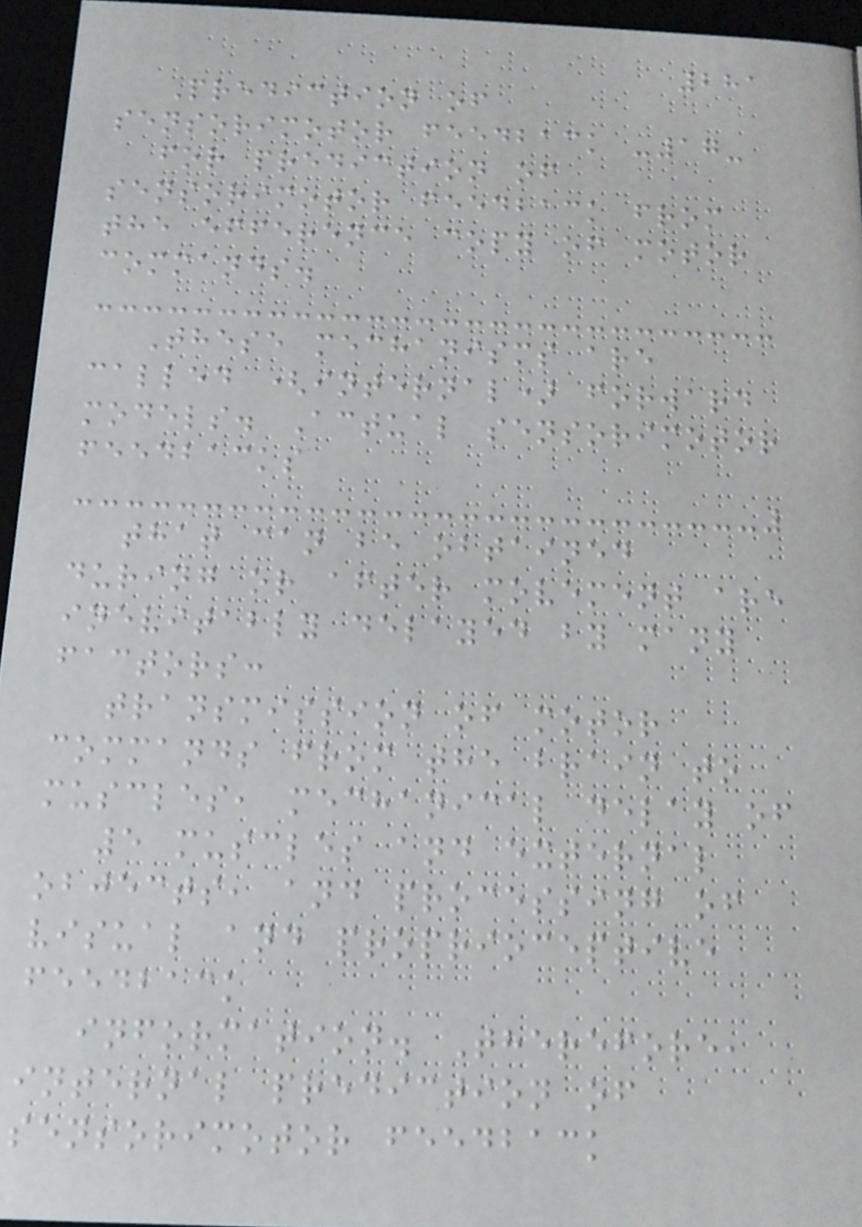281
Prediction of
sensorimotor feedback -17-
for prediction of
sensorimotor feedback from
the efference copy of motor
commands.
These mechanisms are
called (internal) forward
models. Actual sensorimotor
feedbacks
that can be obtained
during or after movement are
inevitably delayed by many
factors:
transmission of motor
commands from the brain to
muscles, mechanical delay of
5 muscles and external
objects, and processing of
visual and proprioceptive
feedback
information. Therefore,
internal prediction of
sensorimotor feedback
